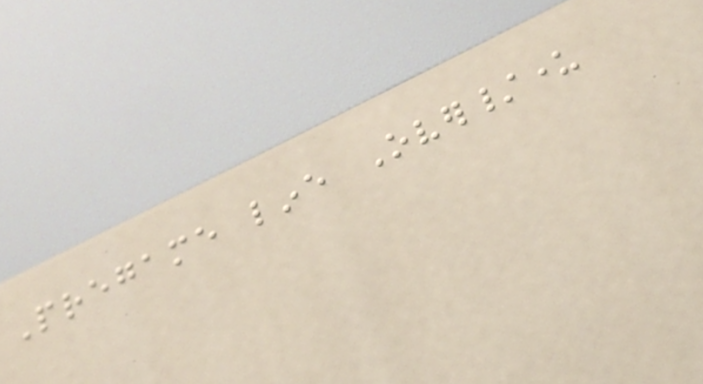Pregame line Over/under
